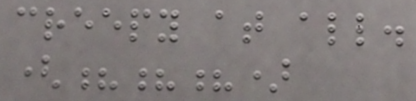creepy at all.
(???)
